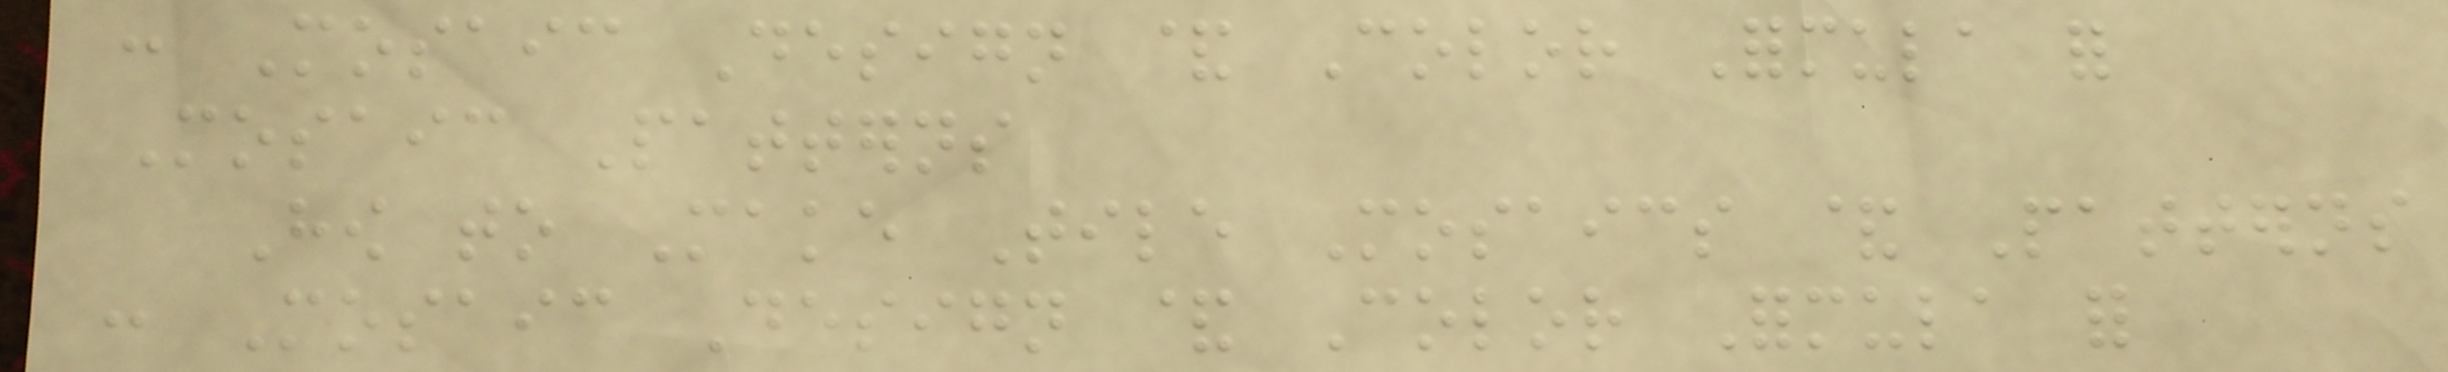: Mosaic Design & Color Formula for
Mosaic Patterns
How to Make Tile Mosaics & Patterns
: Mosaic Design & Color Formula for
